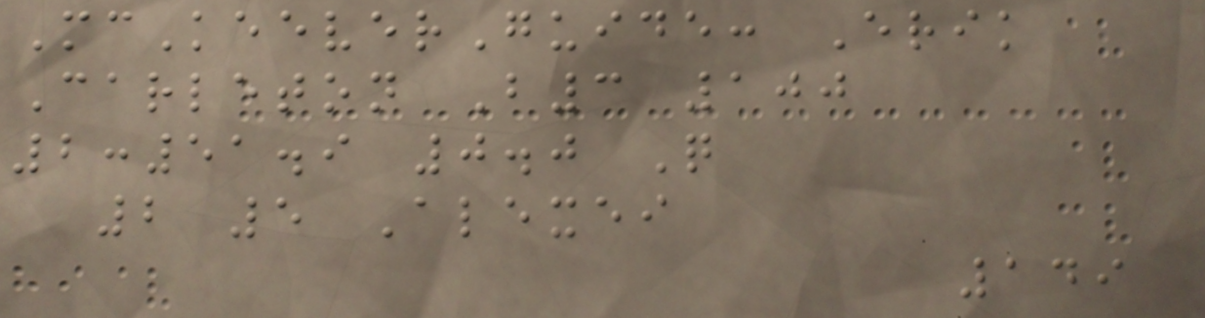McKeeverGuide: Erik
Carleton B3 100
2:51.9 0.0 Q
2 5 Alexei
149
